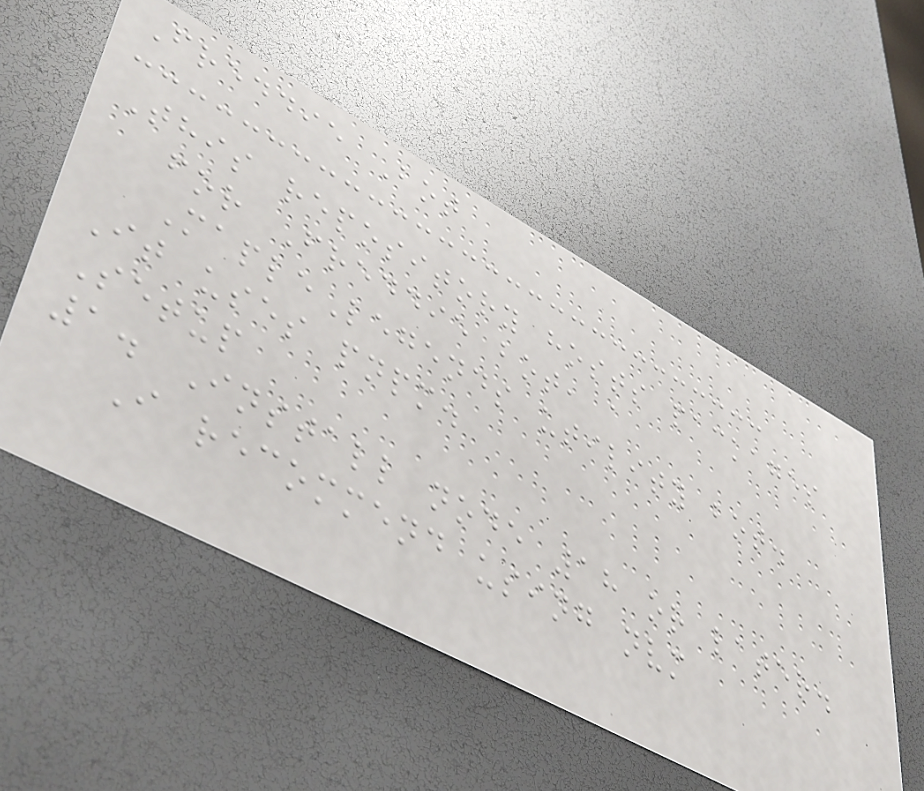Freddie Bot
This repository hosts packages
for Freddie bot, a
MapleLegends utility bot.
It uses pnpm.
Setup
1. Install node 18 or later.
I recommend using nvm
